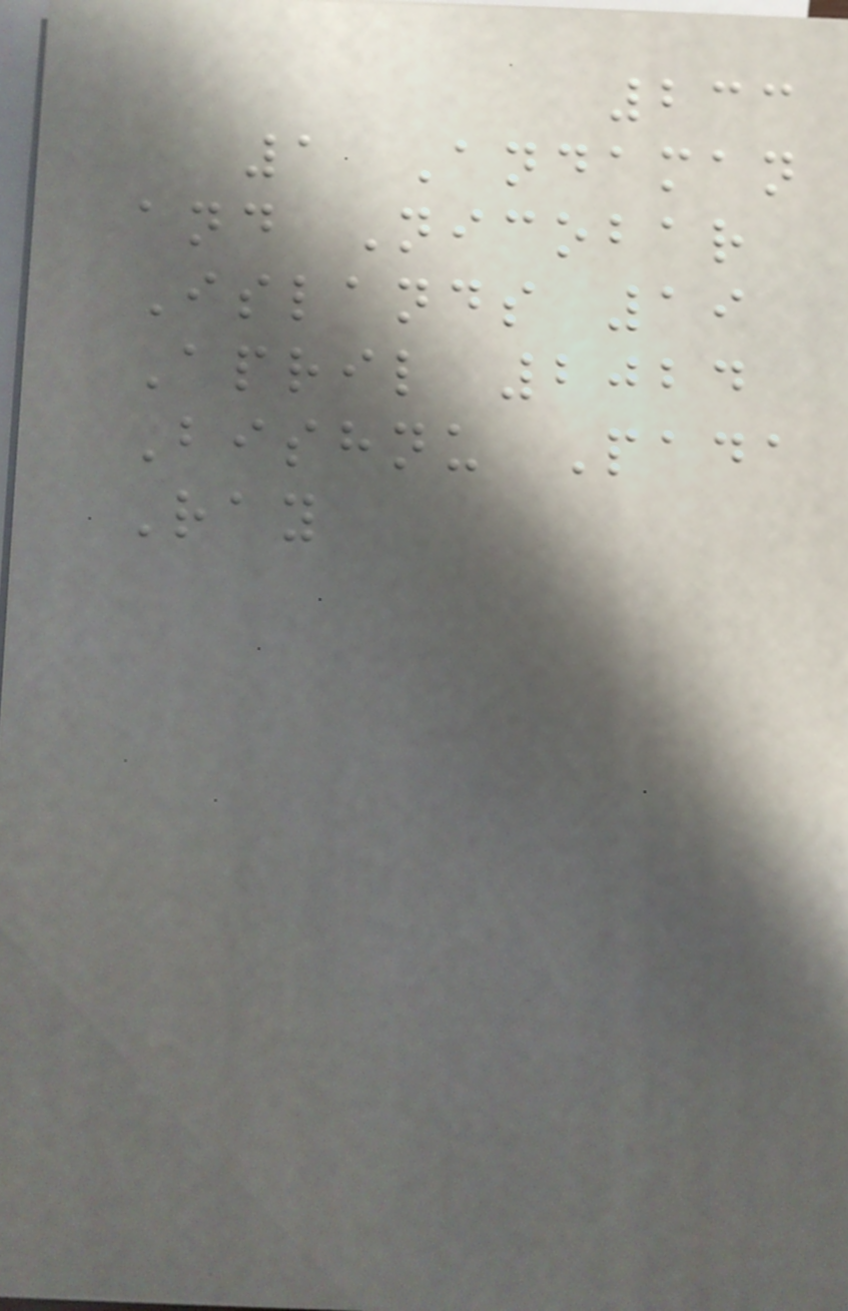233
1 Andaman
and Nicobar
Islands 19
April 2024
Bishnu Pada
Ray
